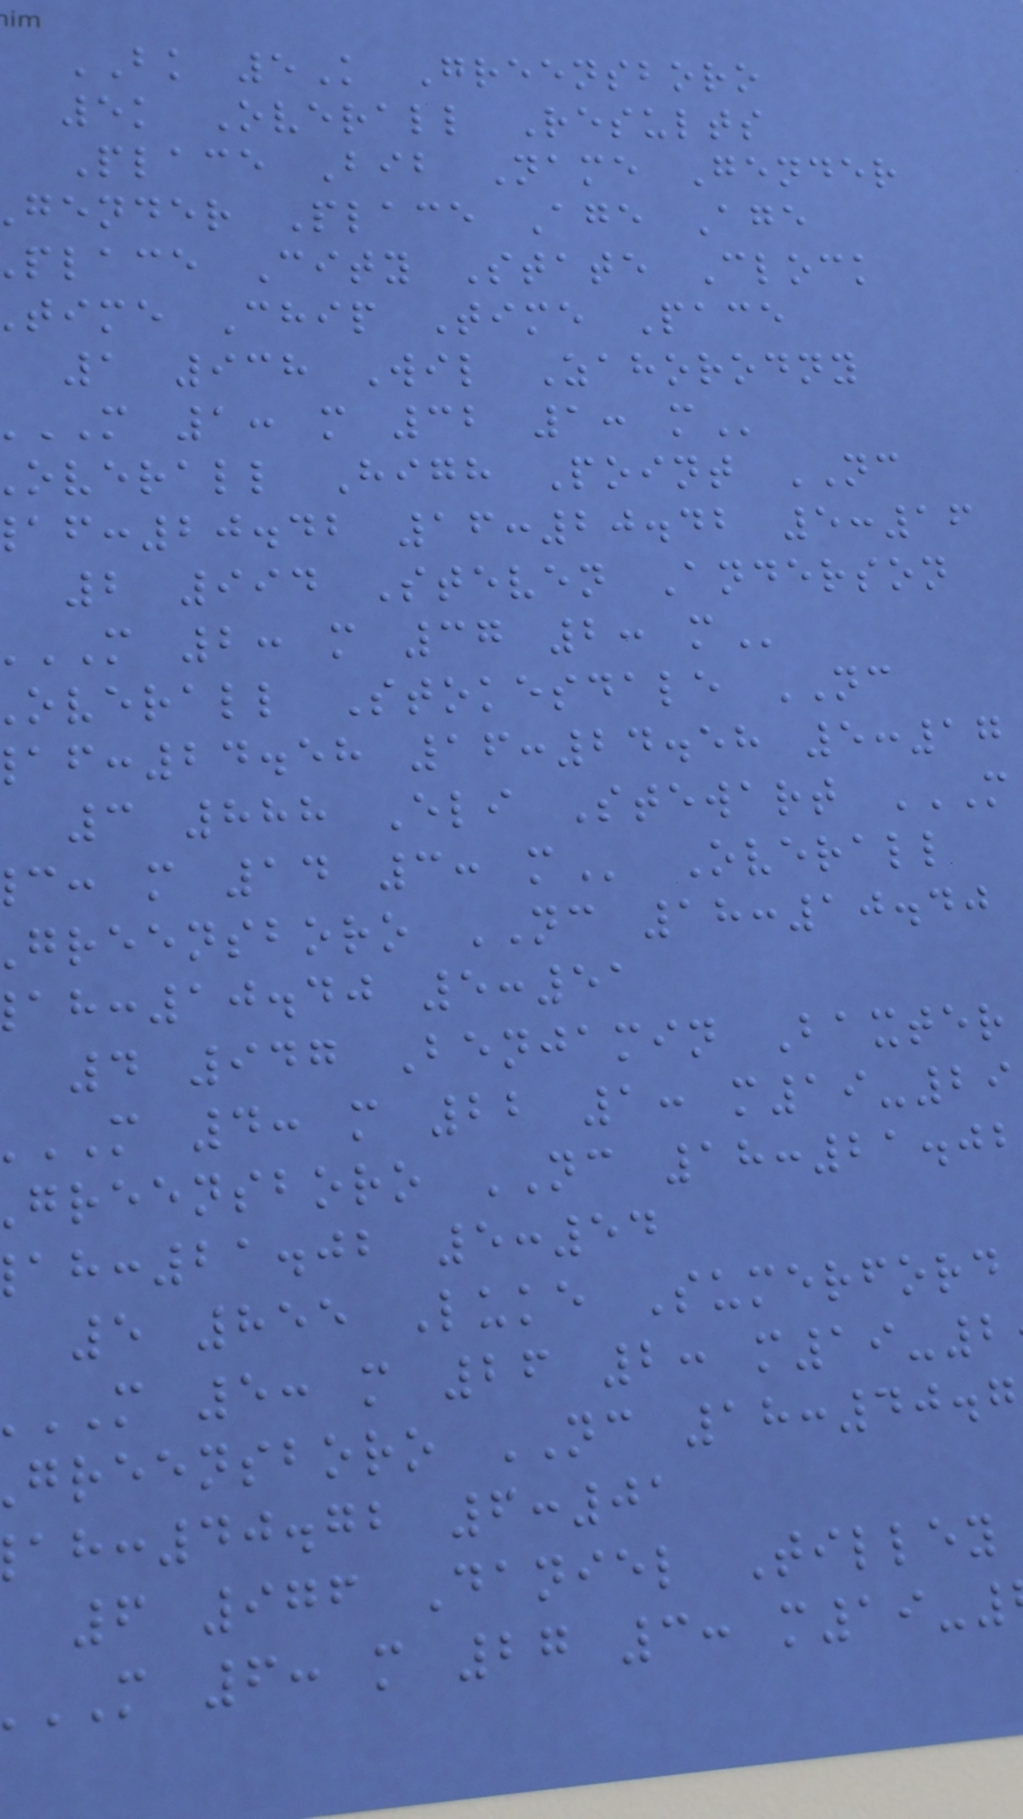BK 5K Greensboro
5k Overall Results
Place Bib Name Gender
gender Place Age Age
place City State Clock
time Chip Time Pace
1 938 Wil Zahorodny
M 1: m 32 1:
overall High Point NC
:20.42 16:20.42 5:16
2 994 Steven Anderson
M 2: m 37 2:
overall Stokesdale NC
:24.58 16:24.58 5:17
3 888 Eli Stewart M
c: m 14 3:
greensboro NC 18:10.40
:10.40 5:51
4 947 Benjamin Baxter
M 4: m 22 1:
greensboro NC 18:21.02
:21.02 5:54
5 855 Luke Sumerford
M 5: m 26 2:
greensboro NC 18:40.7
:40.72 6:01
6 976 Daniel Tilley
M 6: m 27 3:
